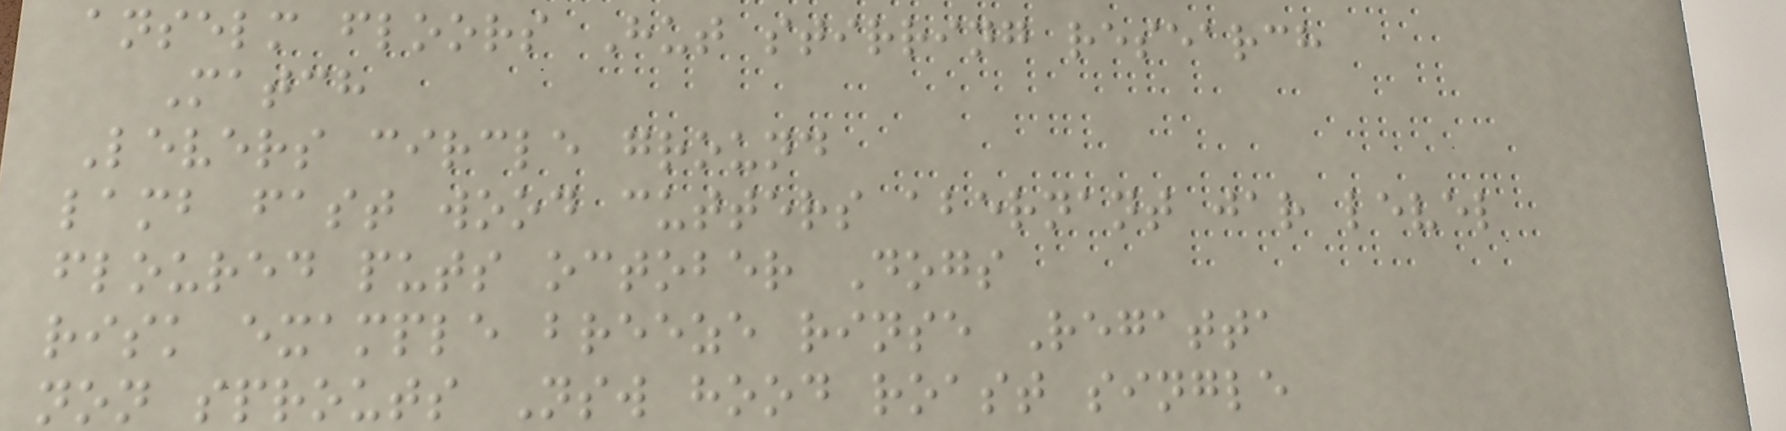anselm floors Hut stirring research
Match
Levers circle ground
lamb fast wood cutters abernant jar level
floured puts october Dogs
risk example breeze rinse Regatta
non sprouts Nsw hood roast single
